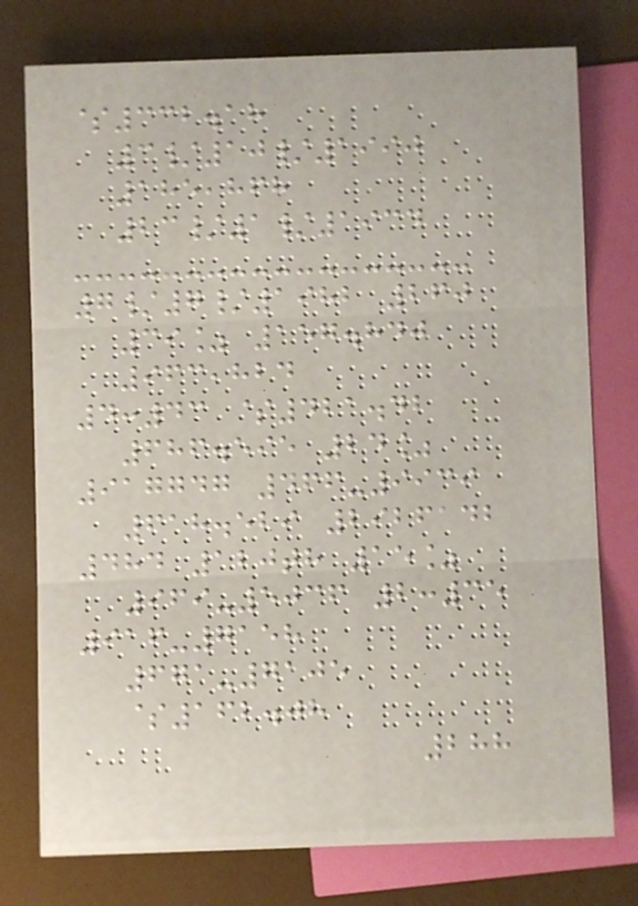$332.18
3/10/1990
185,868
23/1/1934
7/7/1982 260
39% 157.840
963,824
4:43 $421.42
686.595 24%
917747 466-9939
618.529 2926142
484 120th 15%
969-5036 2:35
916-7158
671-7105
$162.08
288
